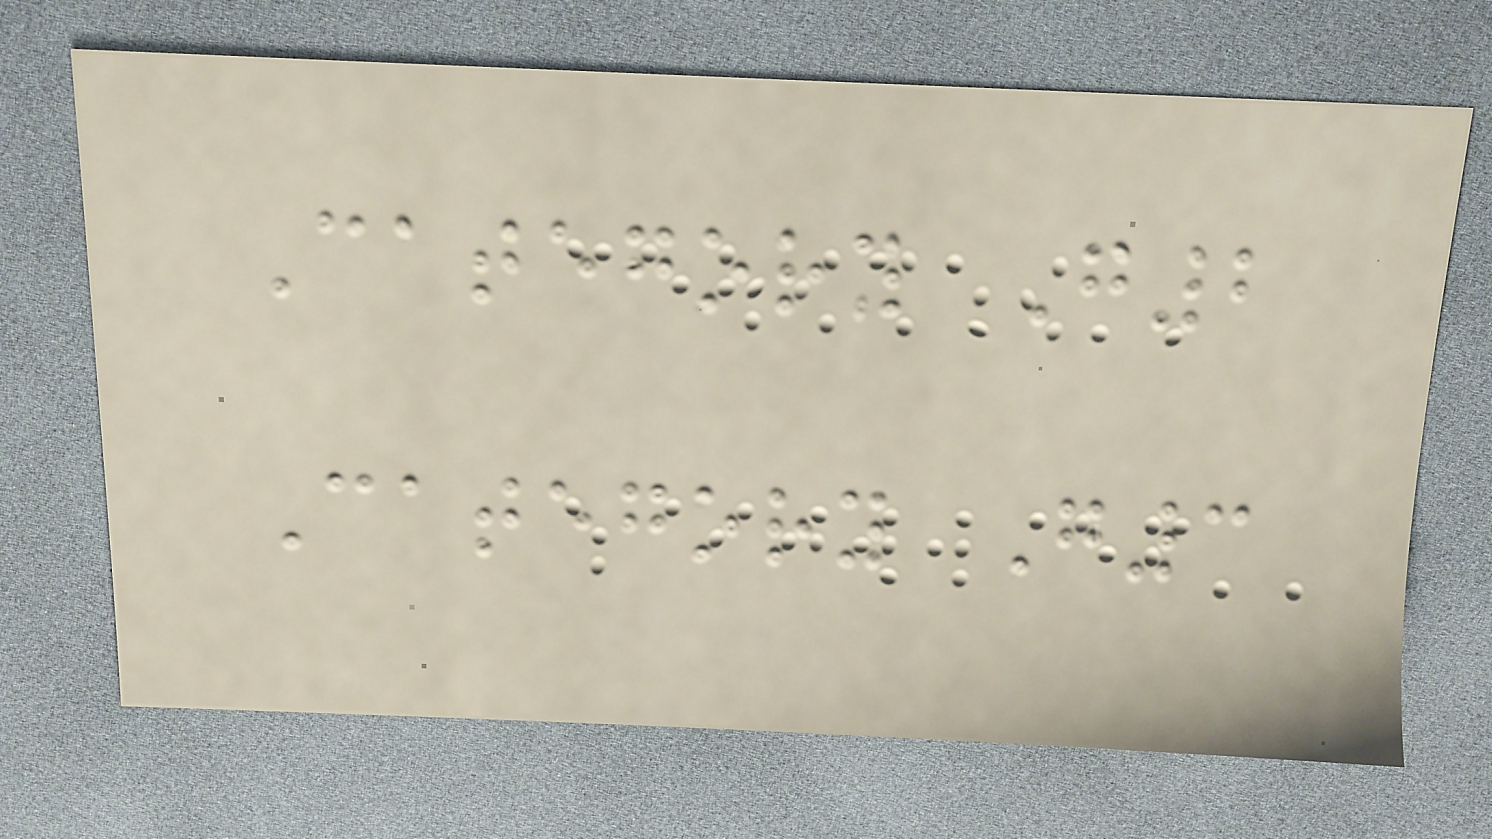Category G2
Category G3
